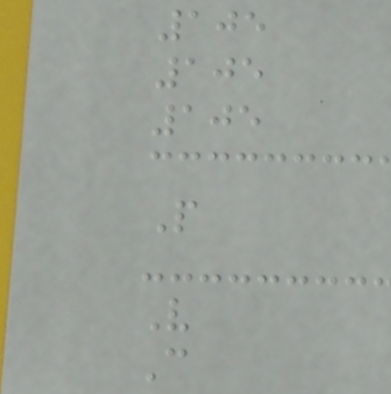105
105
105
P
V
C
